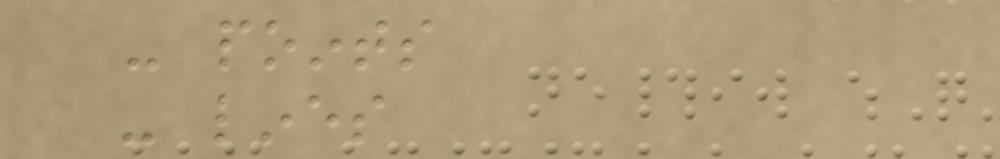- points
- lines
